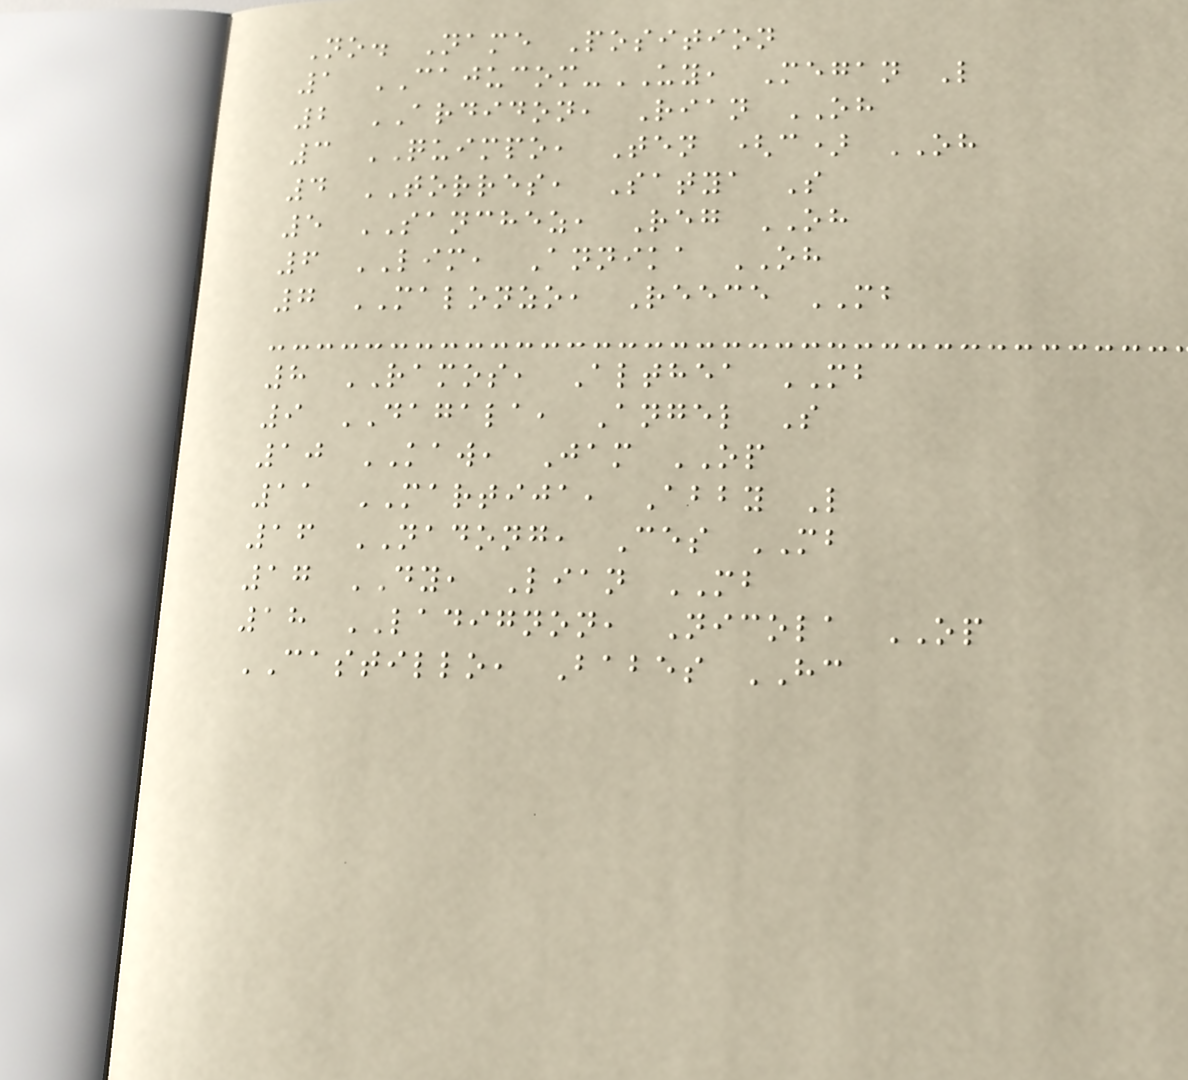No. Name Position
1 CAJUCOM-UY, Megan L
2 ARDIDON, Rian OH
3 QUIMPO, Ten (c) OH
4 TORRES, Satya S
5 SANCHEZ, Reg OH
6 LIM, Annika OH
7 MALONZO, Reece MB
8 RAMOS, Althea MB
9 DAGALA, Angel S
10 KAW, Jam OP
11 MARTIJA, Abby L
16 NADONG, Ces MB
17 DY, Lian MB
18 LADIGNON, Nicola OP
CASTILLO, Babes HC
